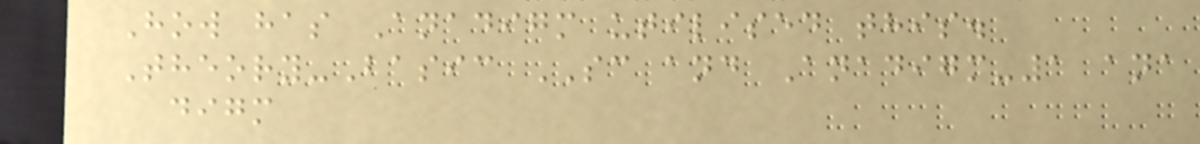How has Anadigm utilised this.
Theory-Basic SC and Anadigm-1 ana
digm
